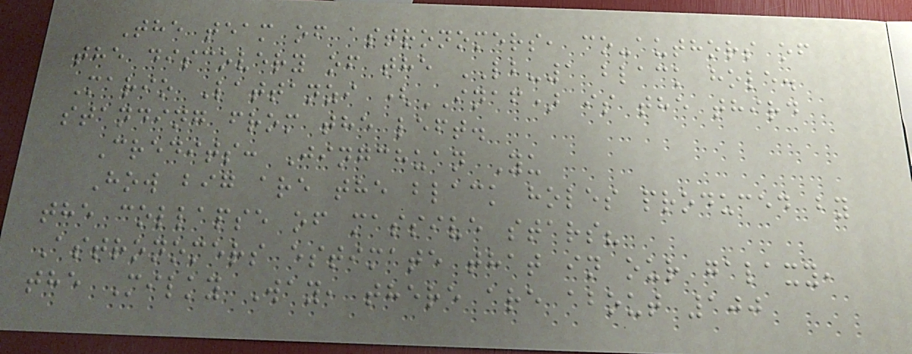The team of astronomers, co-authors of
the discovery of the LB-1 black hole.
Mario Lattanzi (INAF) is the third
standing from the left.
Credits: Jingchuan Yu
How big are the black holes produced by
the collapse of massive stars?
Astronomers estimate that in our galaxy,
the Milky Way, there are about 100
